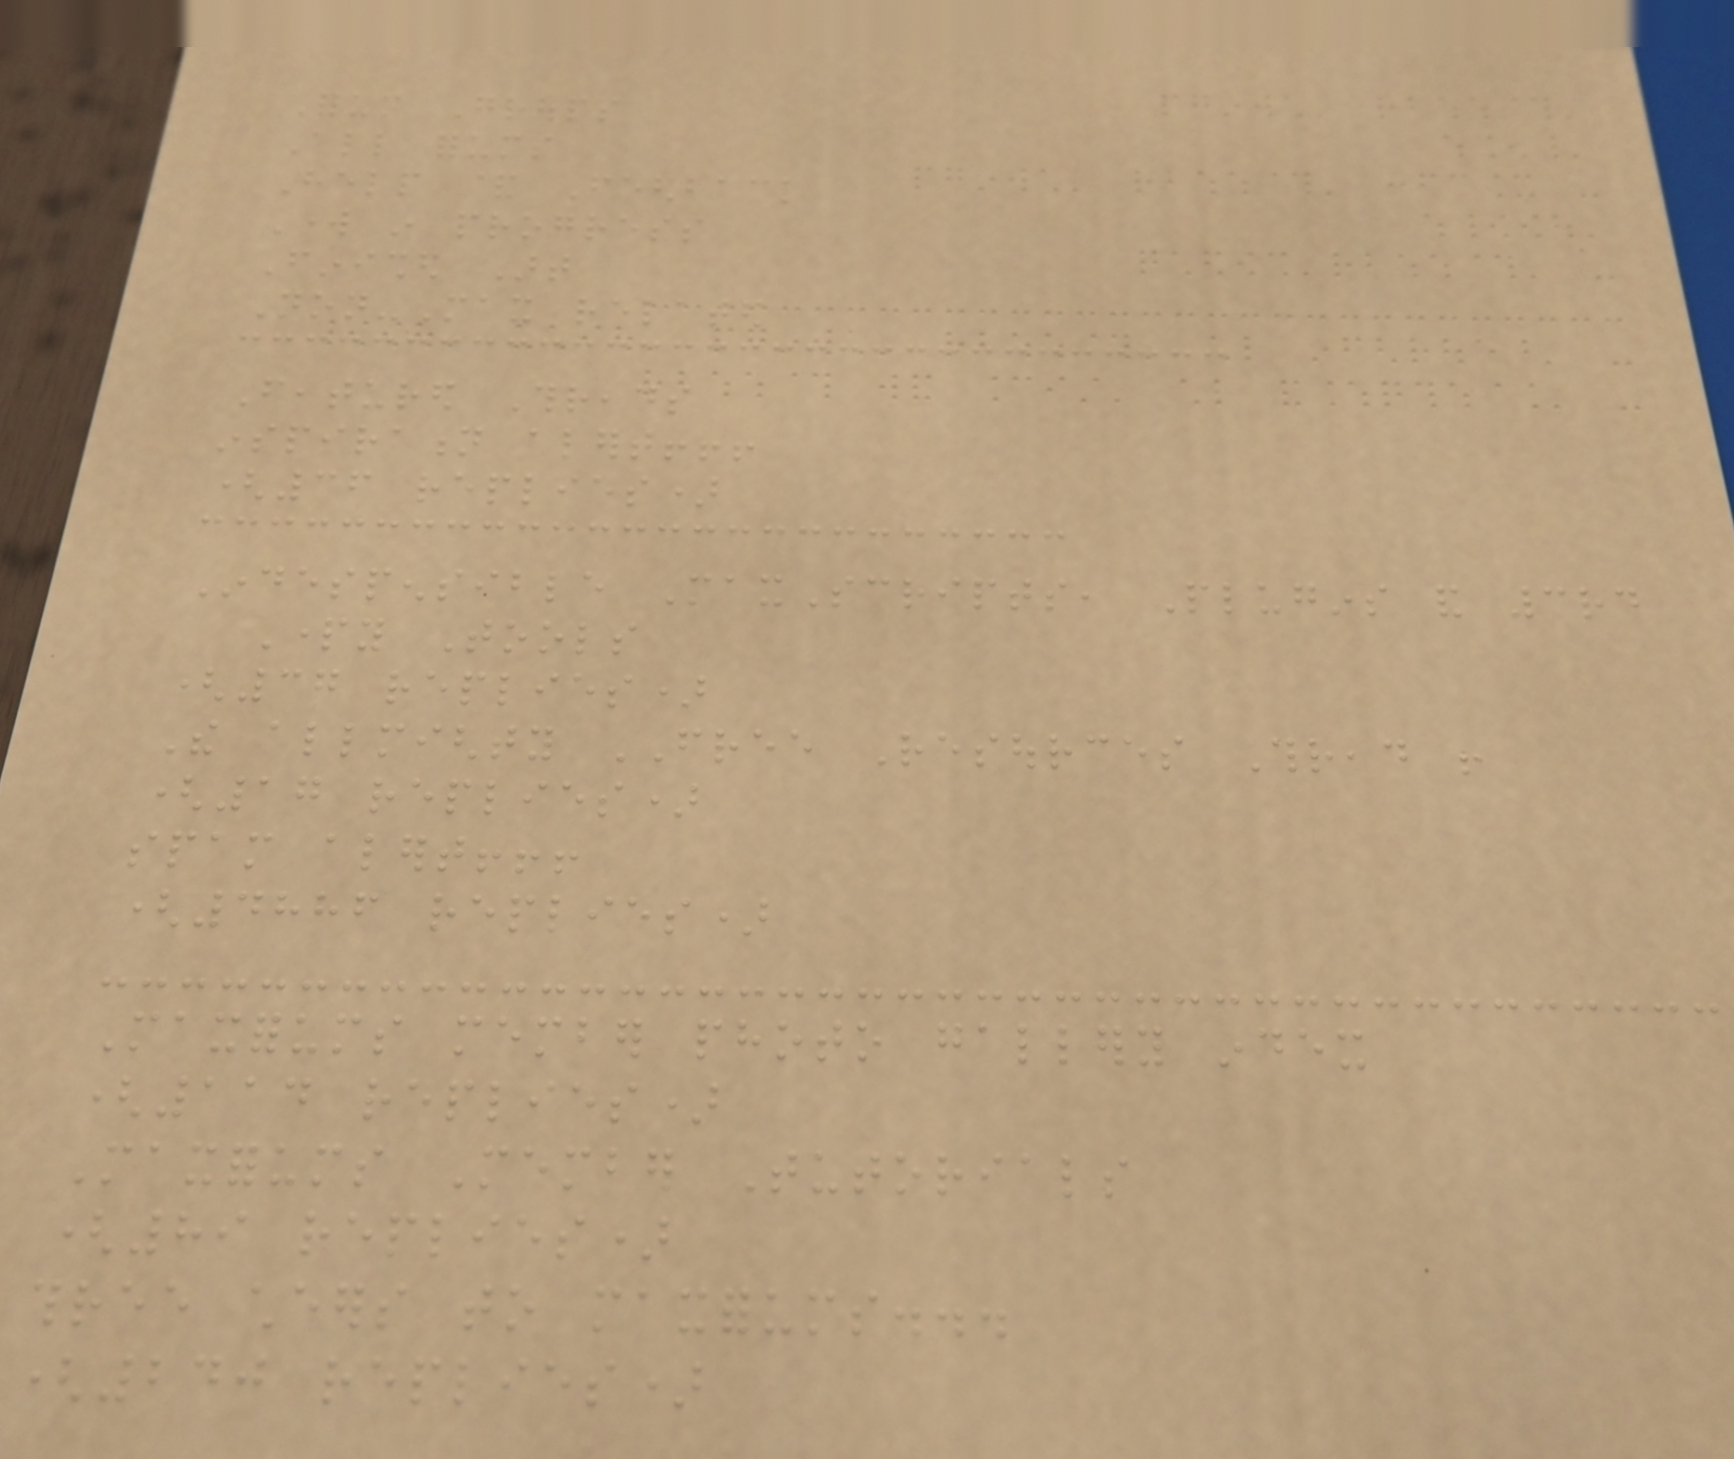Forum Groups
All forums
Help & Feedback
Work in progress
Finished Art
Non-Max related
Featured Threads
inspiration alert!!!
(36 replies)
Indespensible MaxScripts, Plugins and 3rd
Party Tools
(37 replies)
The allmighty FREE Resources Thread !
(17 replies)
spam alert!!!
(4886 replies)
Maxforums member photo gallery index
(114 replies)
Maxforums Member Tutorials
(89 replies)
three cheers to maxforums...
(240 replies)
